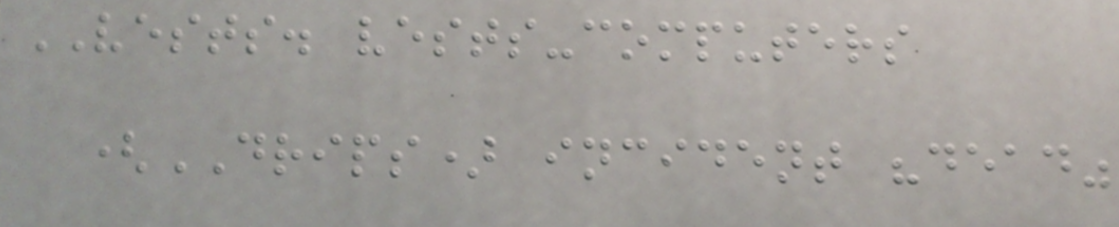VESTS. vests-computers
(DRIPS) incident "dead"
